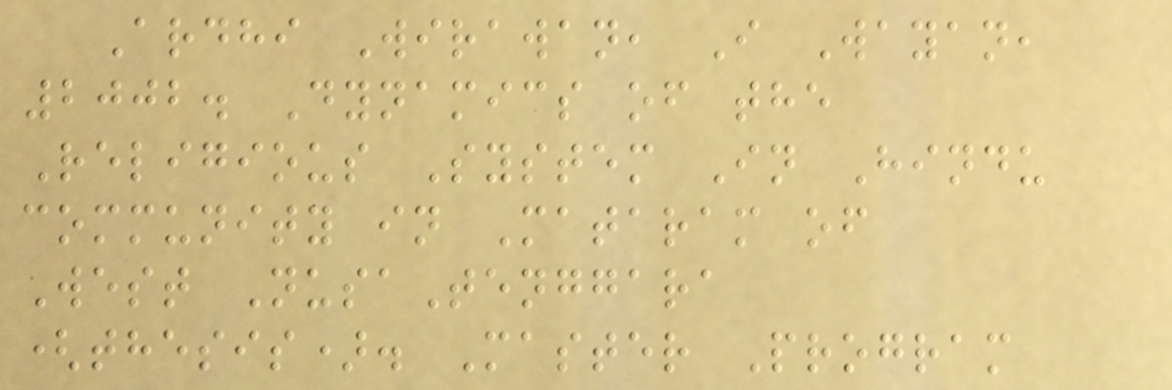Ardhi Wirawan, I Wayan,
2002. Dynamics of the
Religious System In Hindu
community in Mataram of
West NusaTenggara
(thesis). Master Program
